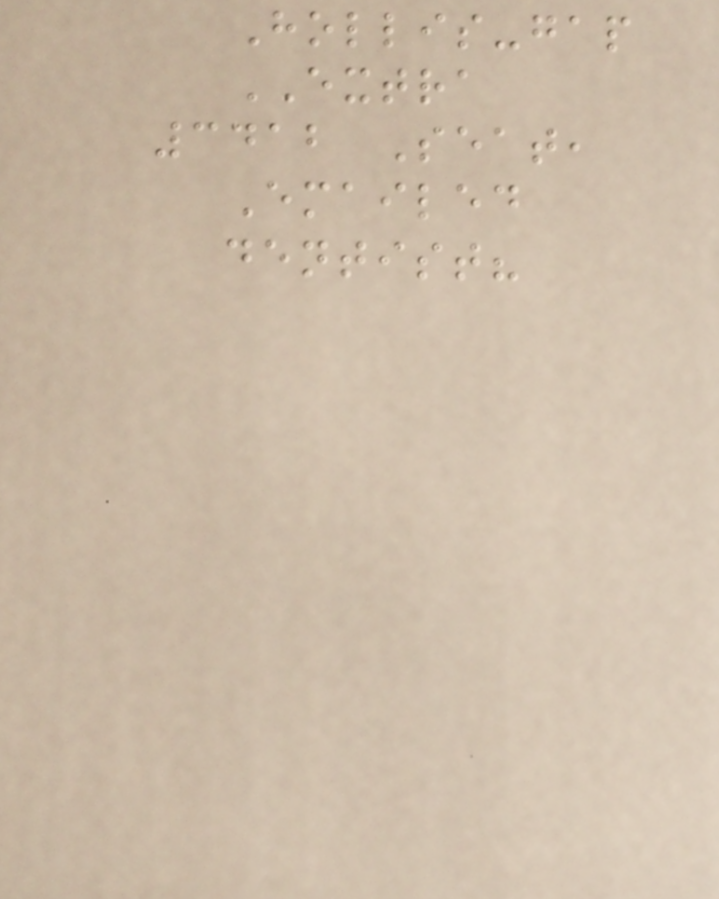Hollis-gap
EXTRA
3412 Seat,
Emailed
dentist?
